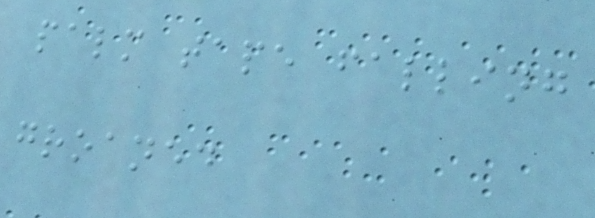palm tape falling
groaned
